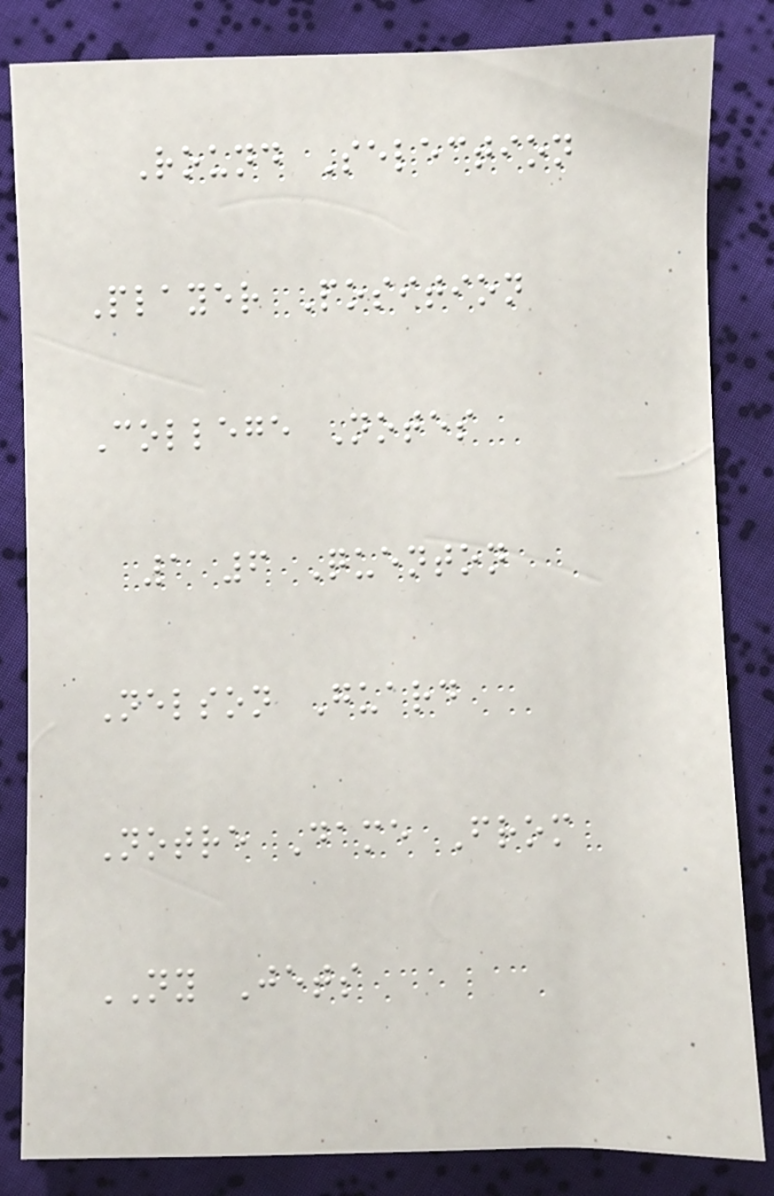Round Selection
Player Position
College Notes
1 6 Quenton
Nelson Guard
Notre Dame From
NY Jets
